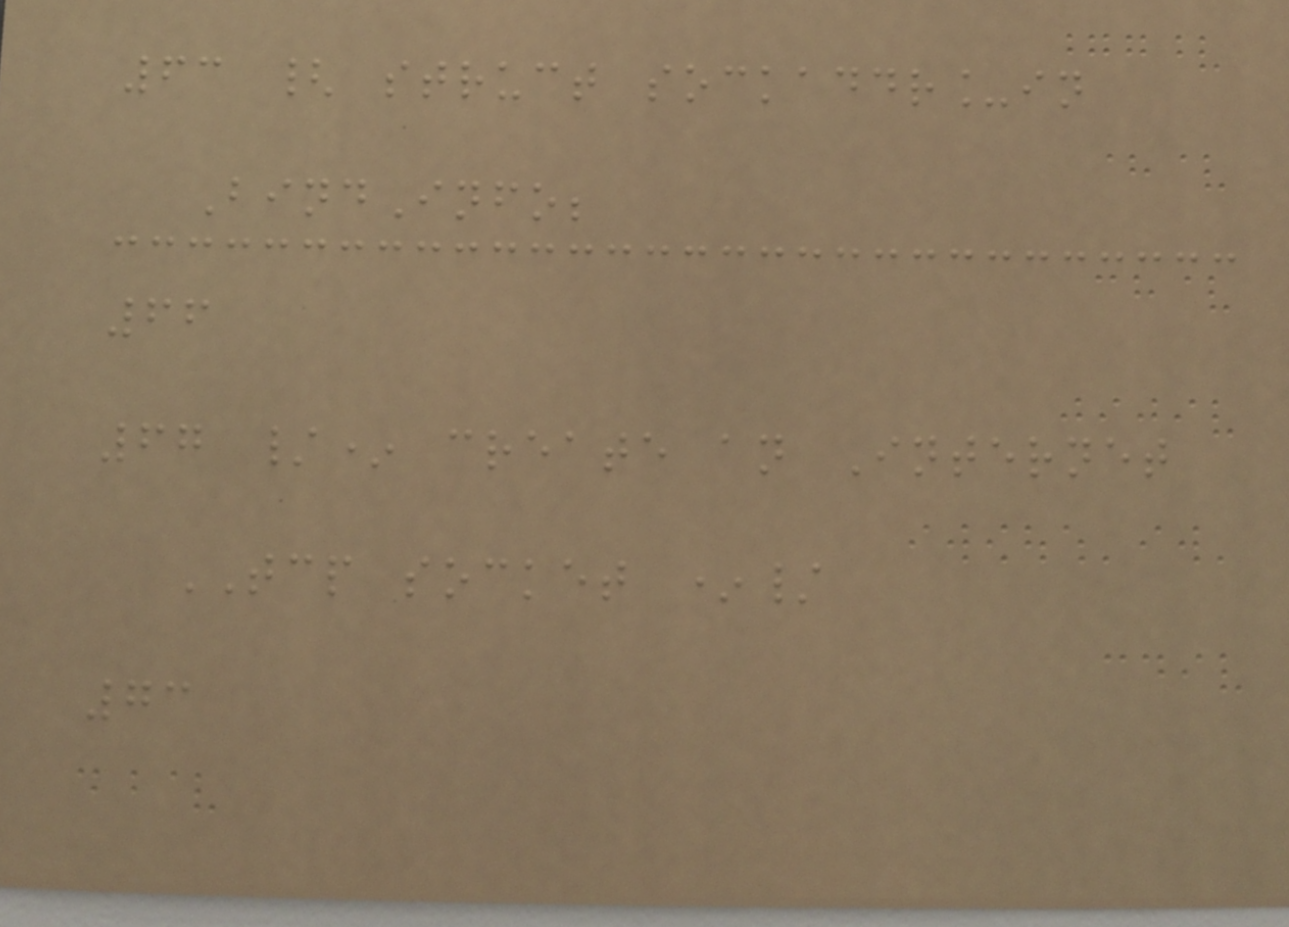63 { struct sockaddr_in
BindInfo;
66
67 /* create an Internet
TCP socket */
73
